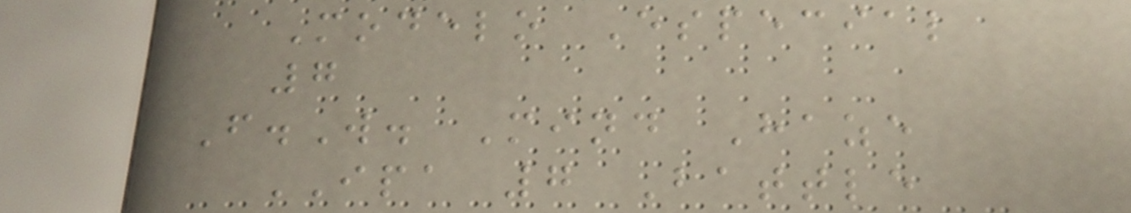Modelo Especial
7
F.W. Mind Haze
IPA 7 Battle
